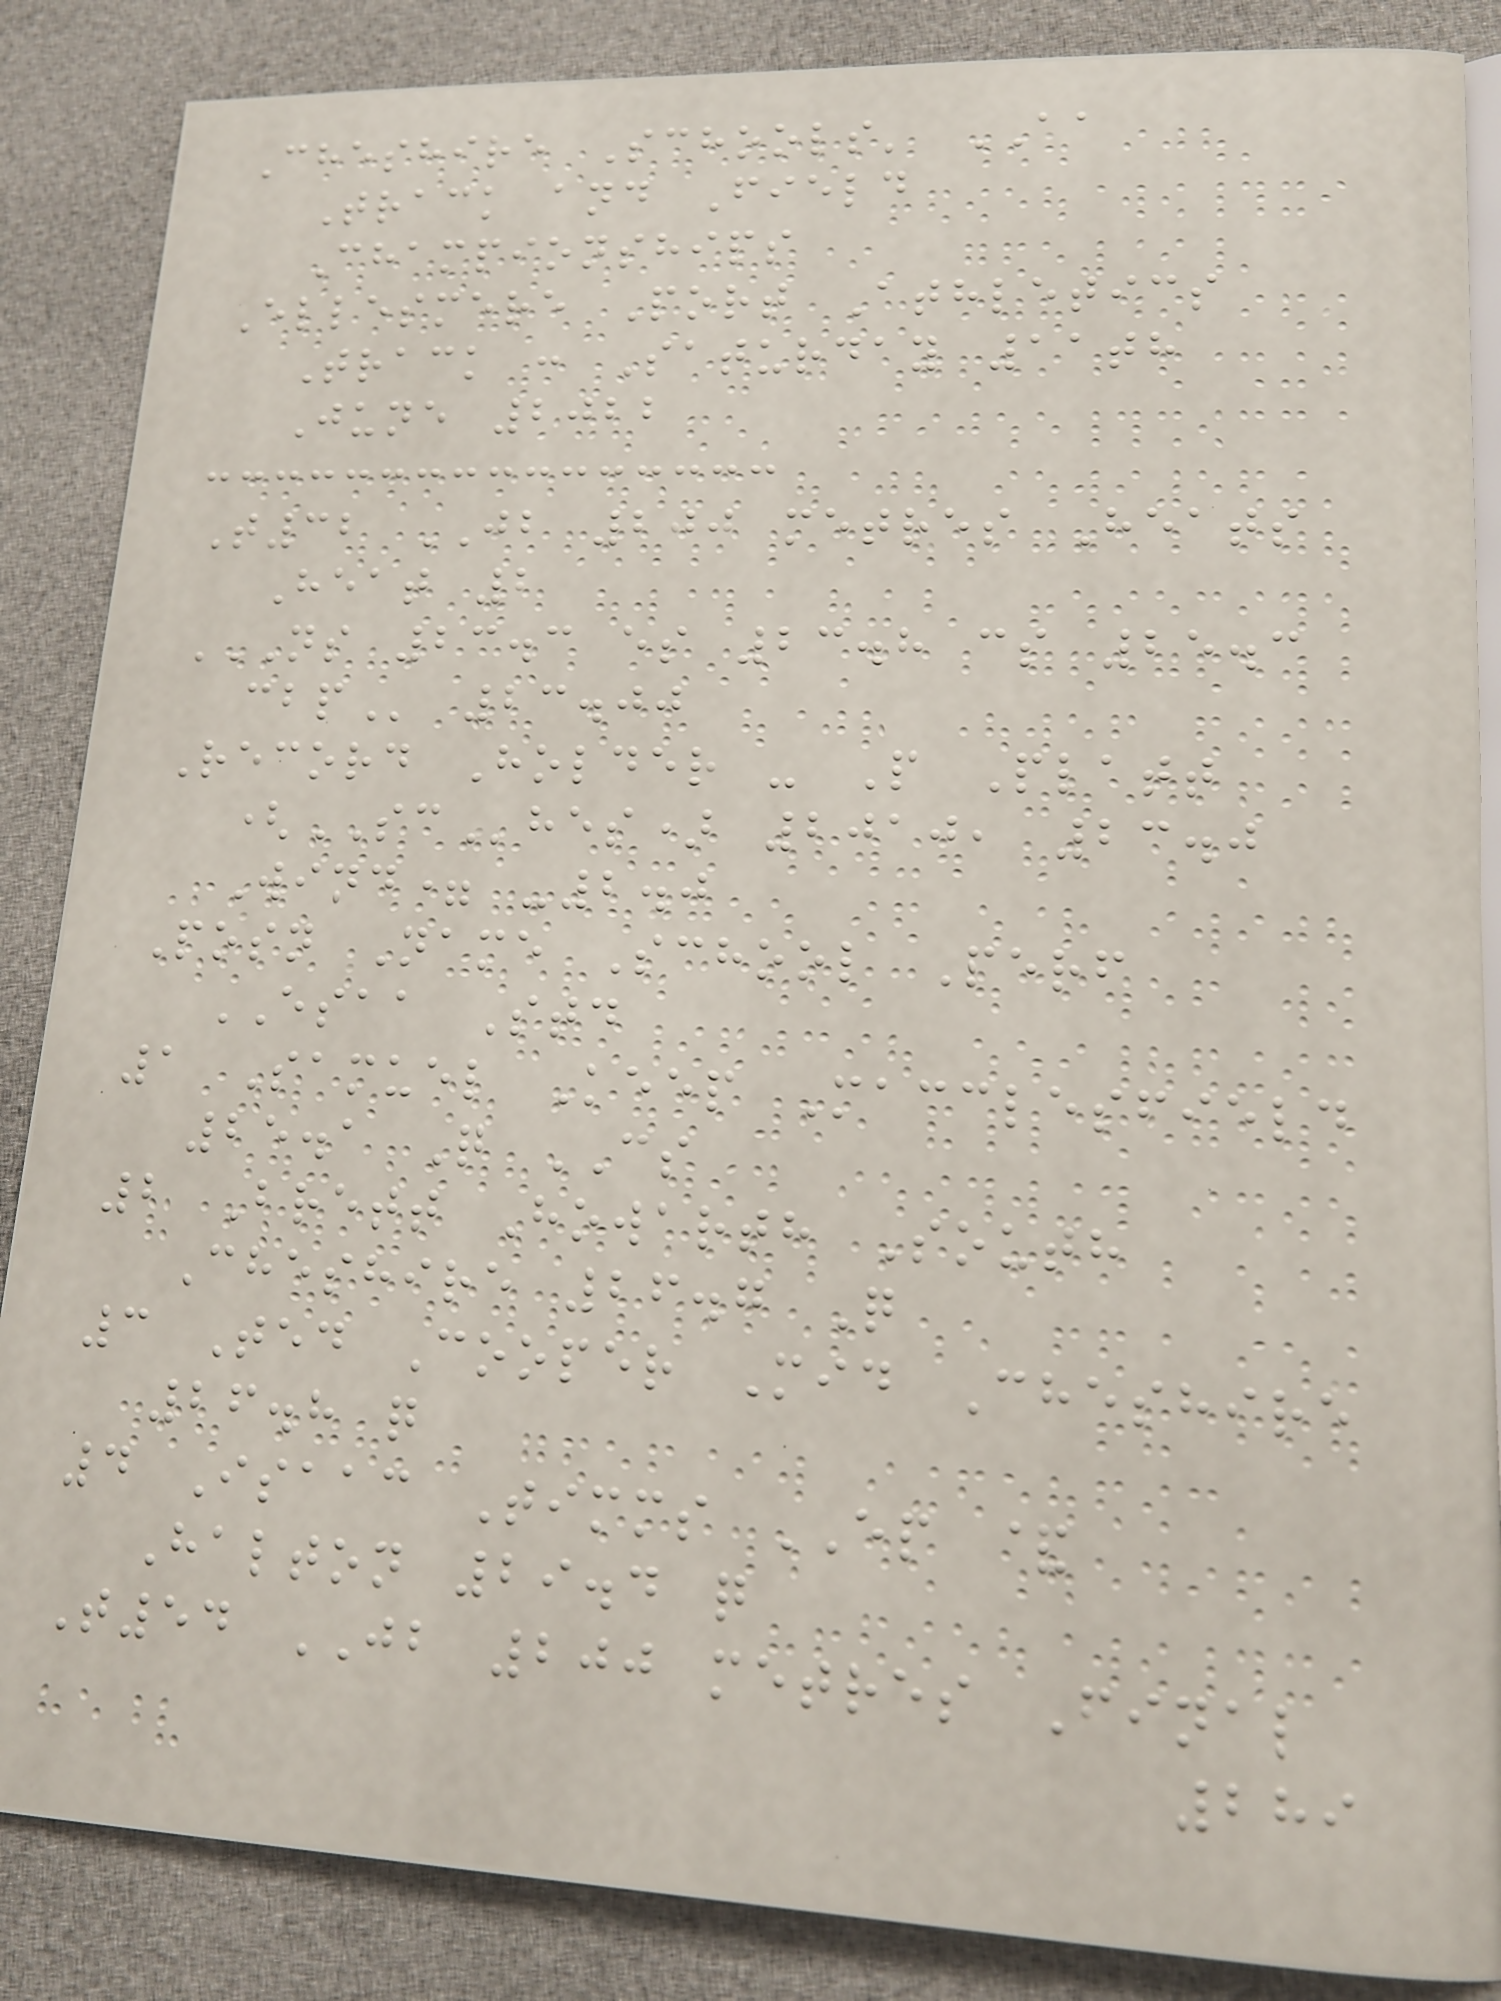Cheshire Schools' AA
Track and Field
Championships
Ellesmere Port Athletics
Track : Saturday 11th
June 2022
T32 JB 200 metres Heats
Heat 2
NS 23.3 ES 23.8 CS 25.3
CBP 23.00
Record Holder - P Platt
(SChes) 2010, 23.0
Wind= -2.0
Posn Name School Perf
ESAA Std
1 Samuel Keep Macclesfield
25.1 Q CS
2 Brett Howarth South
Cheshire 26.7 Q
3 Ted Cooper Mid Cheshire
26.8 q
4 Isaac Timms EP &
Halton 29.4 q
T54 JB 200 metres Final
289
